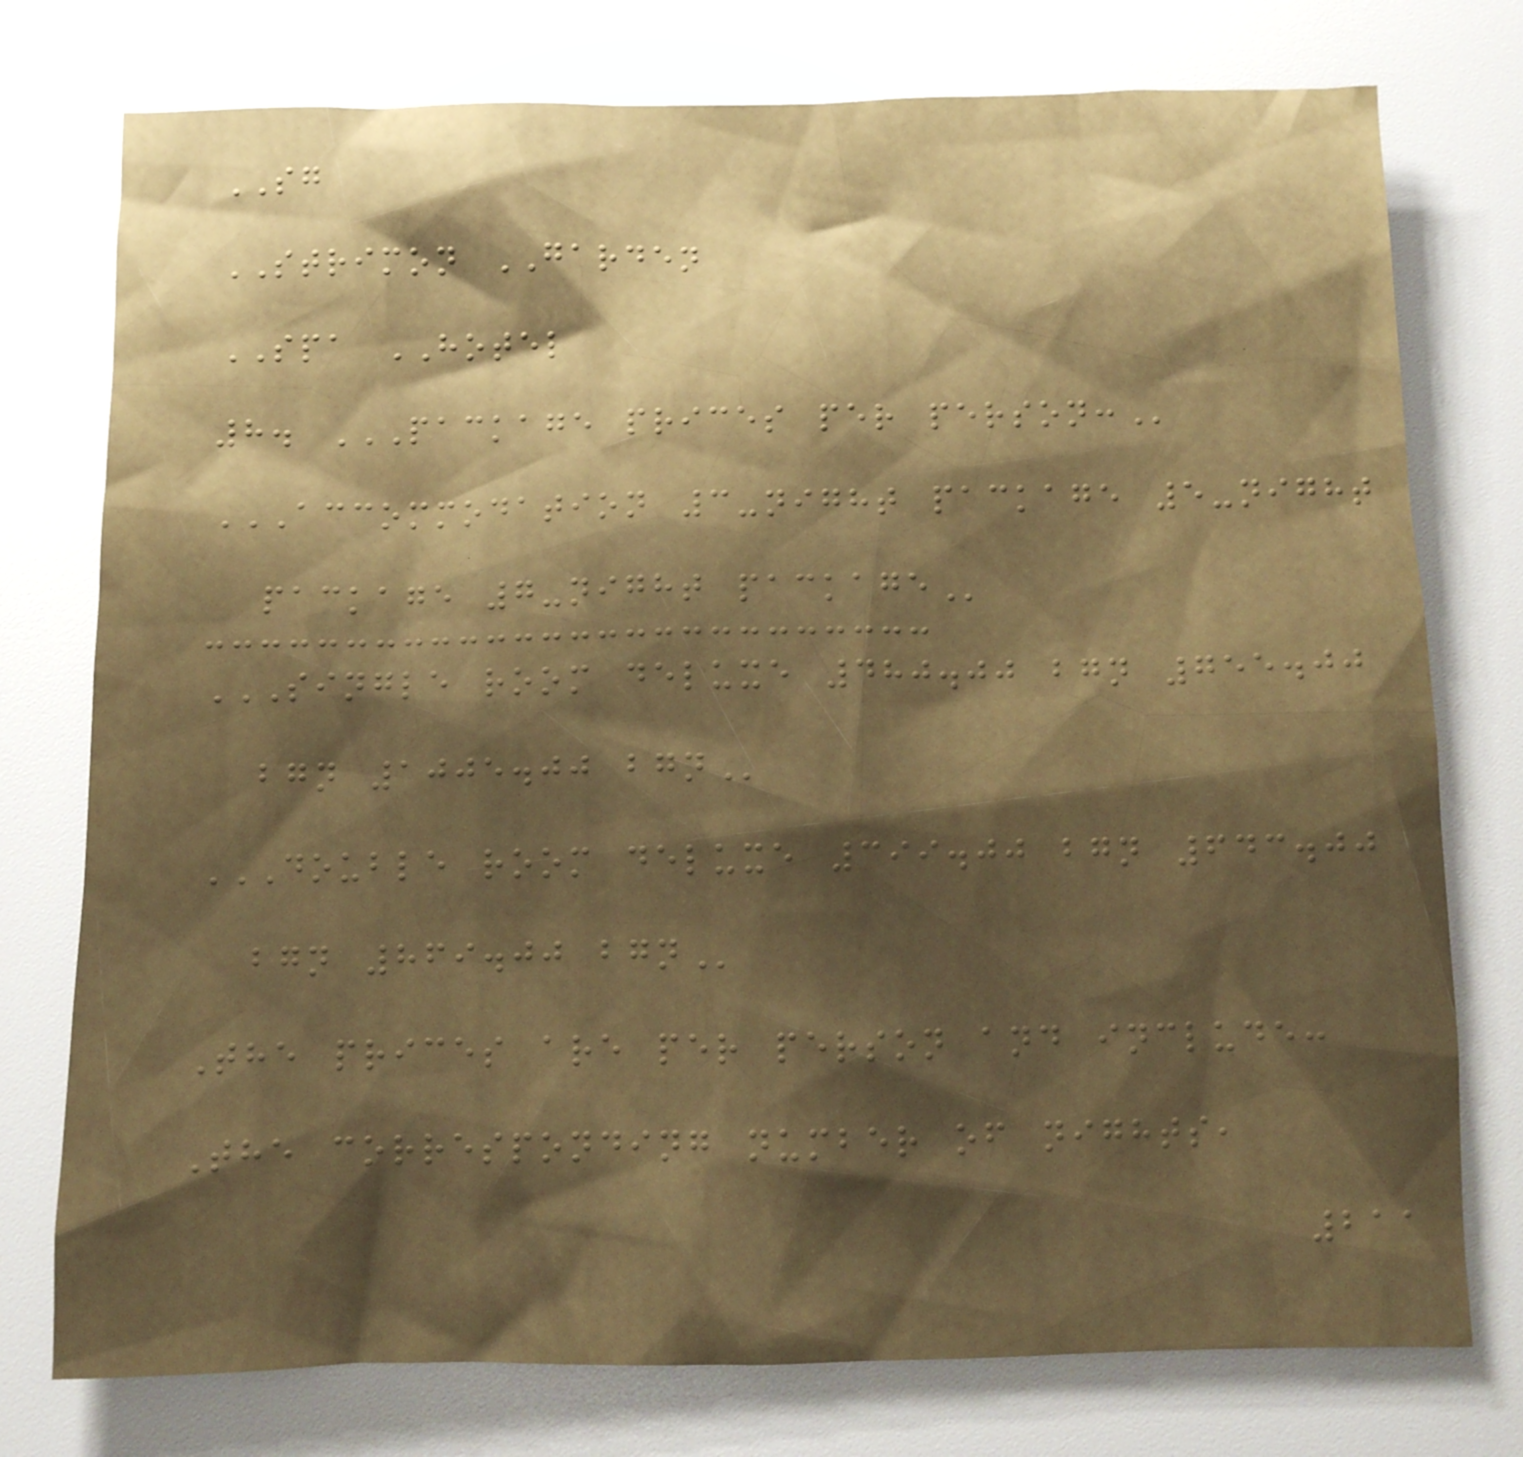SG
STRIMON GARDEN
SPA HOTEL
8. PACKAGE PRICES PER PERSON:
ACCOMMODATION 3-NIGHT PACKAGE 5-NIGHT
PACKAGE 7-NIGHT PACKAGE
SINGLE ROOM DELUXE 480.00 BGN 755.00
BGN 1005.00 BGN
DOUBLE ROOM DELUXE 399.00 BGN 643.00
BGN 869.00 BGN
The prices are per person and include:
The corresponding number of nights,
211
